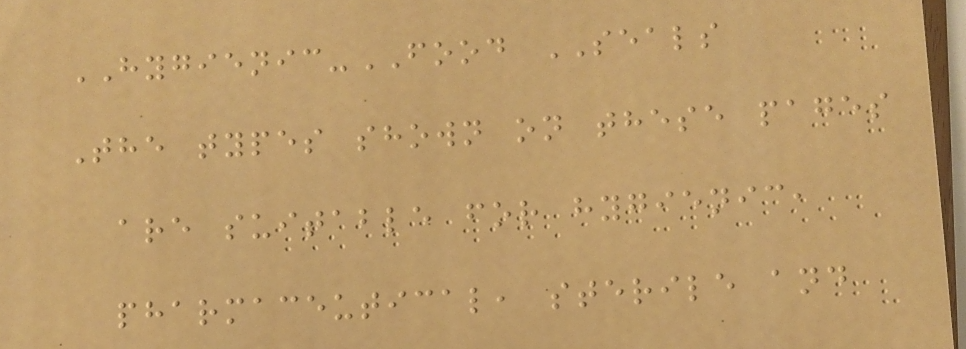HYGIENIC-FOOD SEALS
The types shown on these pages
are suitable for hygienic,
pharmaceutical, sterile and
